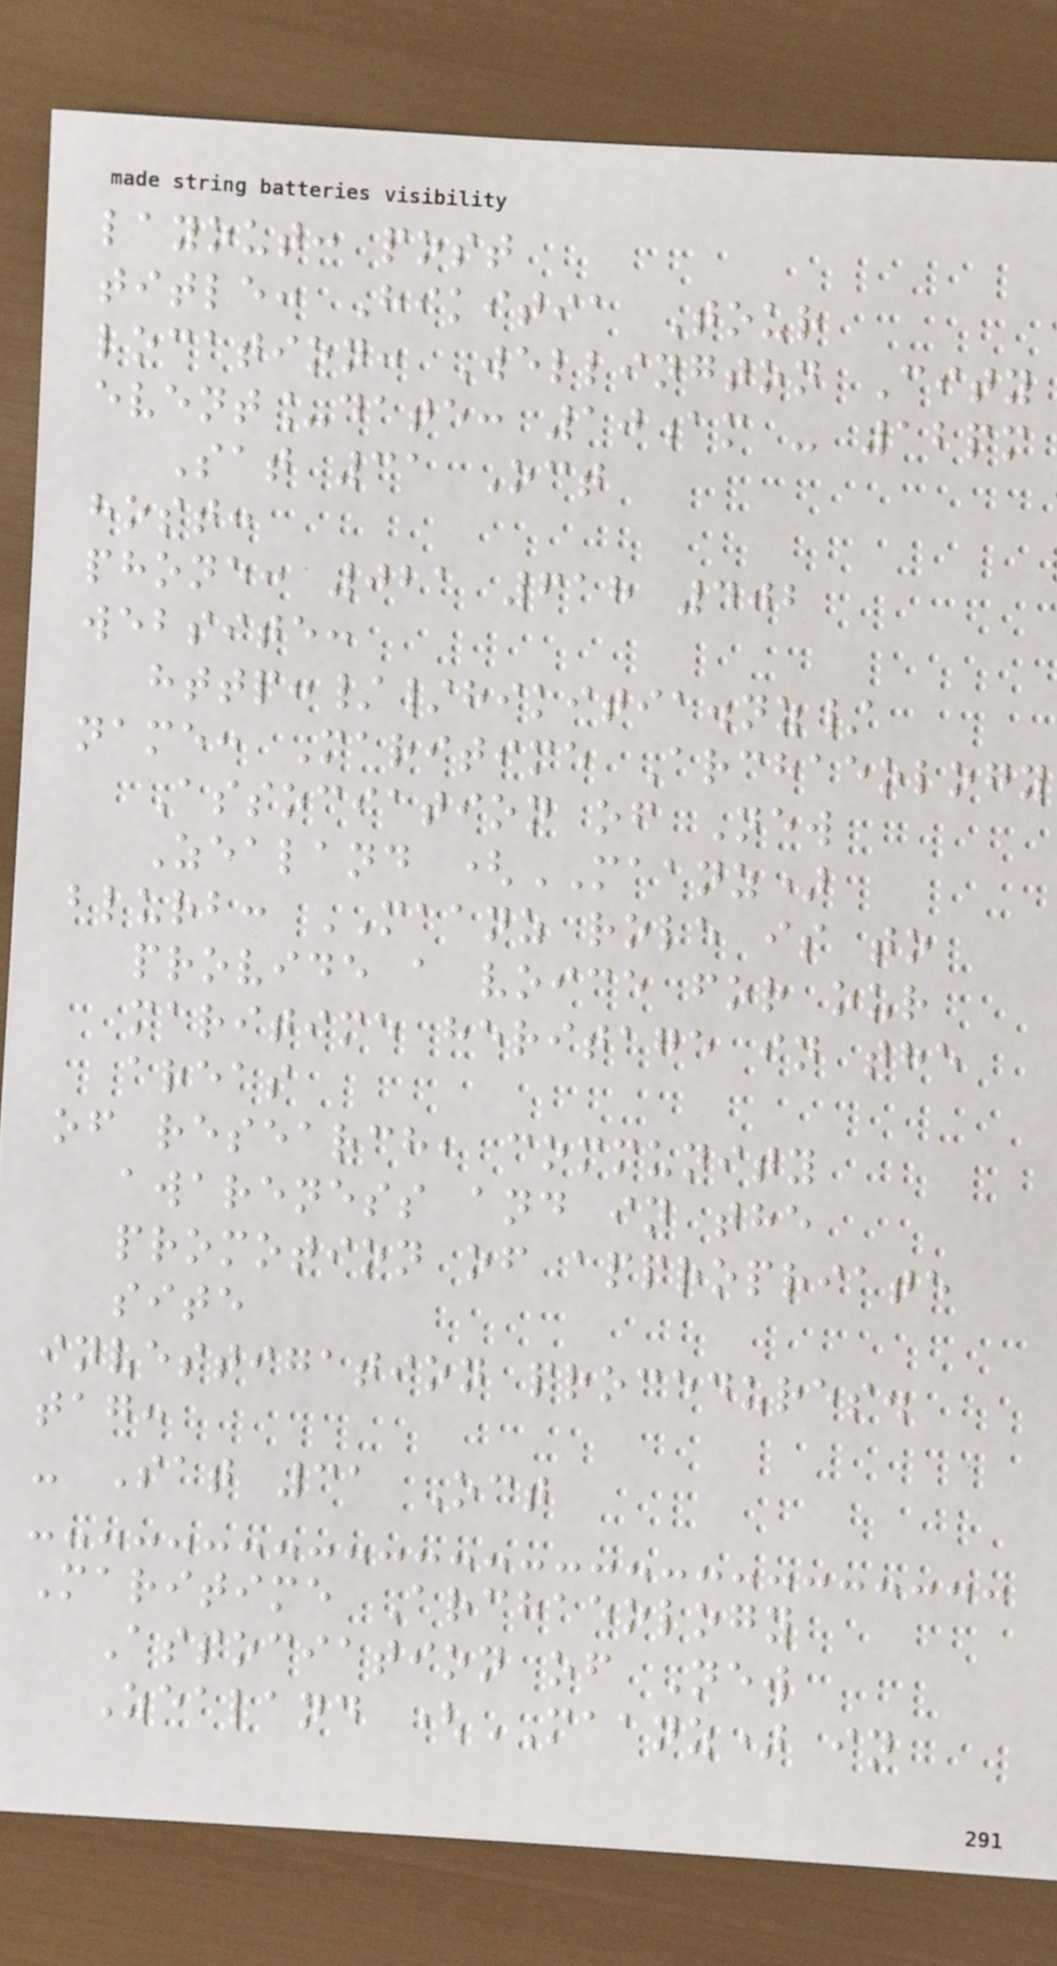layout: post
title: Hikitia Tour
location: Wellington City
event_date: 10am - 12pm
Sat 31 Oct
host:
phone: 021 618 402
website:
http://hikitia.nz/
name: Maritime Archaeology
Association of New
Zealand (MAANZ)
blurb: MAANZ role is to
provide a voice for our
maritime heritage in the
areas
of research, community
awareness and in the
promotion of appropriate
site
investigation procedures.
tag:
- Sat 31 Oct
Maritime Archaeology
Association of New
Zealand (MAANZ) in
